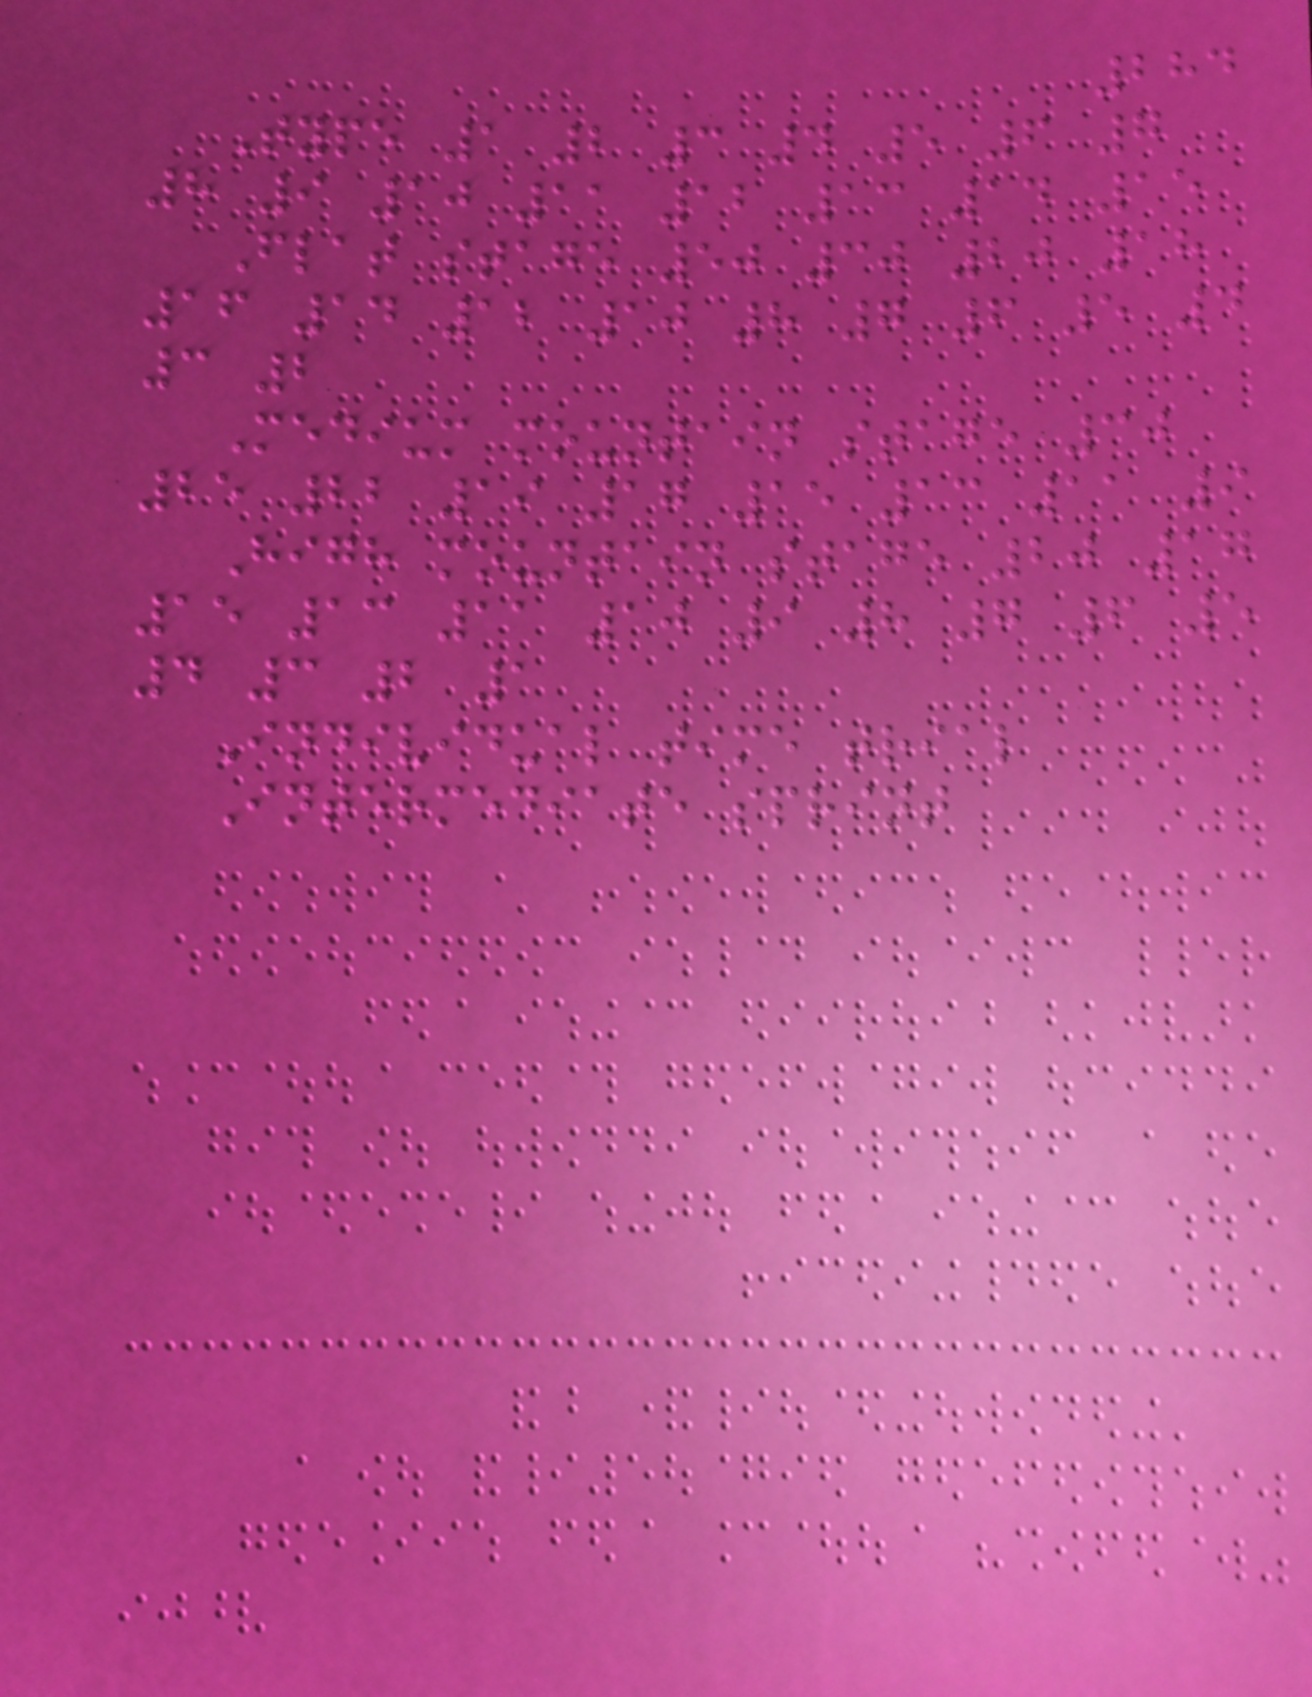284
Type 1 2 3 4 5 6 7
8 9 10 11 12 13 14 15
Flat stage 50 30 20 18
16 14 12 10 8 7 6 5 4
3 2
Medium mountain stage 30
25 22 19 17 15 13 11 9
High mountain stage 20 17
15 13 11 10 9 8 7 6 5
4 3 2 1
Individual time trial
Intermediate sprint
